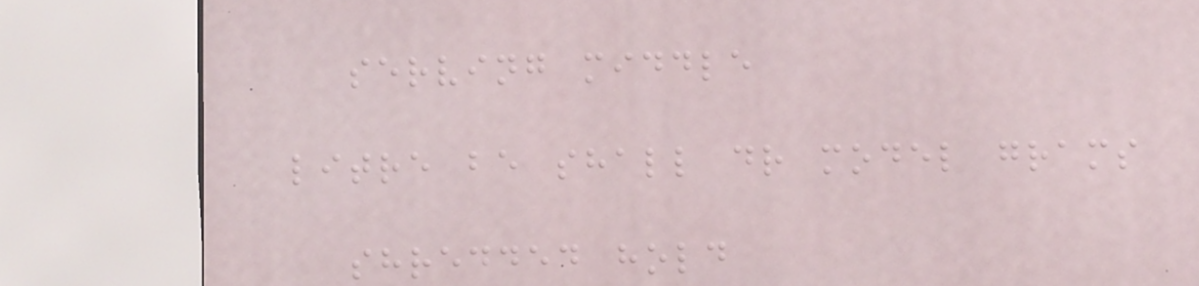serving middle
litre be shall dr model grams
shredded hold
